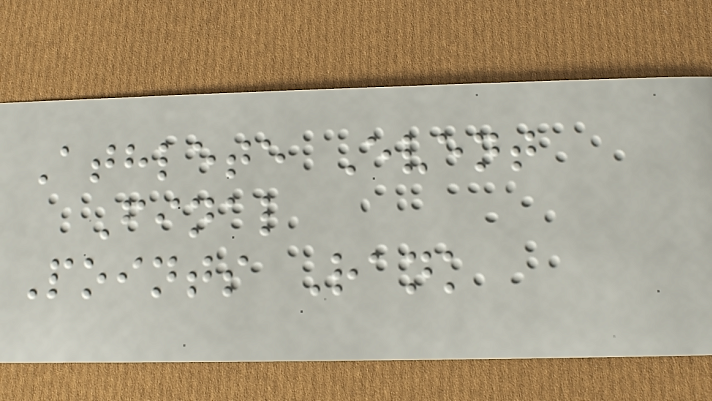Athlete Event
Final
Points Rank
